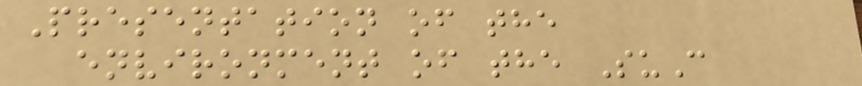Presentation of the
environment of the SuC
